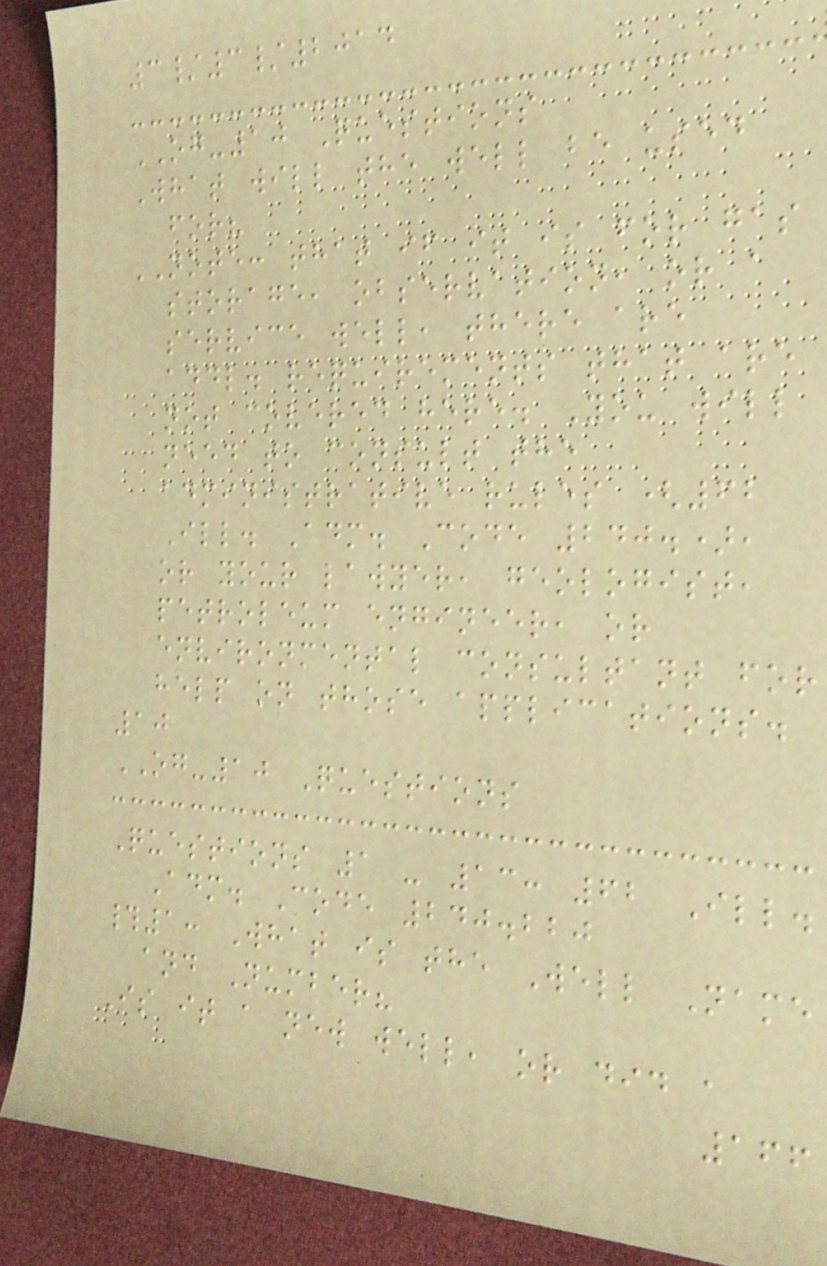3/3/2014
OG-10 Questions
What will the well be used
for?
NOTE: that if it is for gas
storage, observation, or a
service well, there are
addl. requirements that are
not covered here. You will
need to consult the
administrative rules (62
Ill. Adm. Code 240.),
or your lawyer, geologist,
petroleum engineer, or
environmental consultant for
help on those applications.
10
OG-10 Questions
Questions 1 - 13: 62 Ill.
Adm. Code 240.220
#1: What is the Well Name
and Number?
Is it a new well, or did a
166
